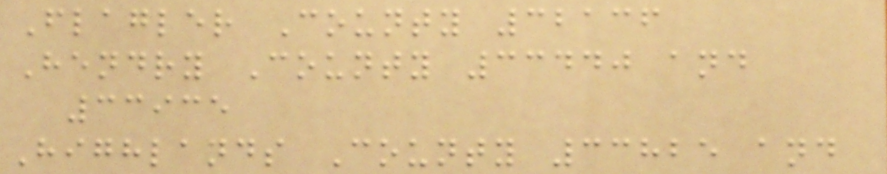Flagler County 32136
Hendry County 33440 and
33935
Highlands County 33825 and
